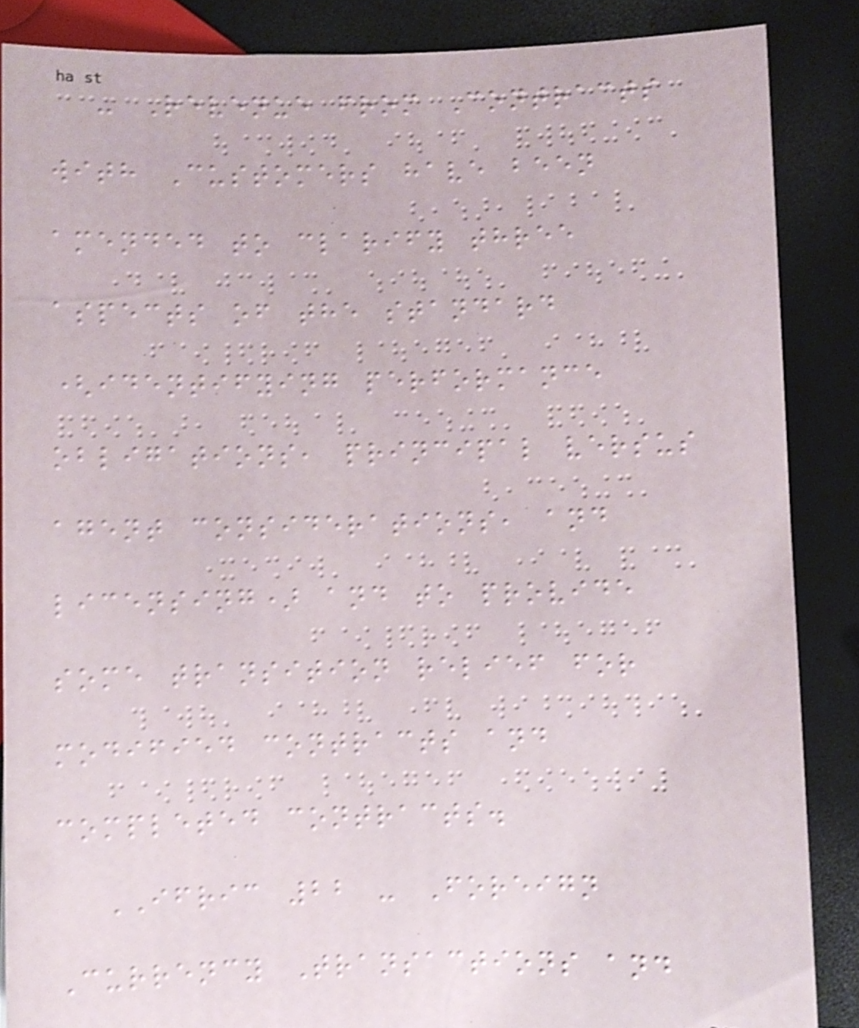- Revenue from Contracts
with Customers have been
amended to clarify three
aspects of the standard
(identifying performance
obligations, principal versus
agent considerations, and
licensing) and to provide
some transition relief for
modified contracts and
completed contracts.
IFRIC 22 - Foreign
Currency Transactions and
